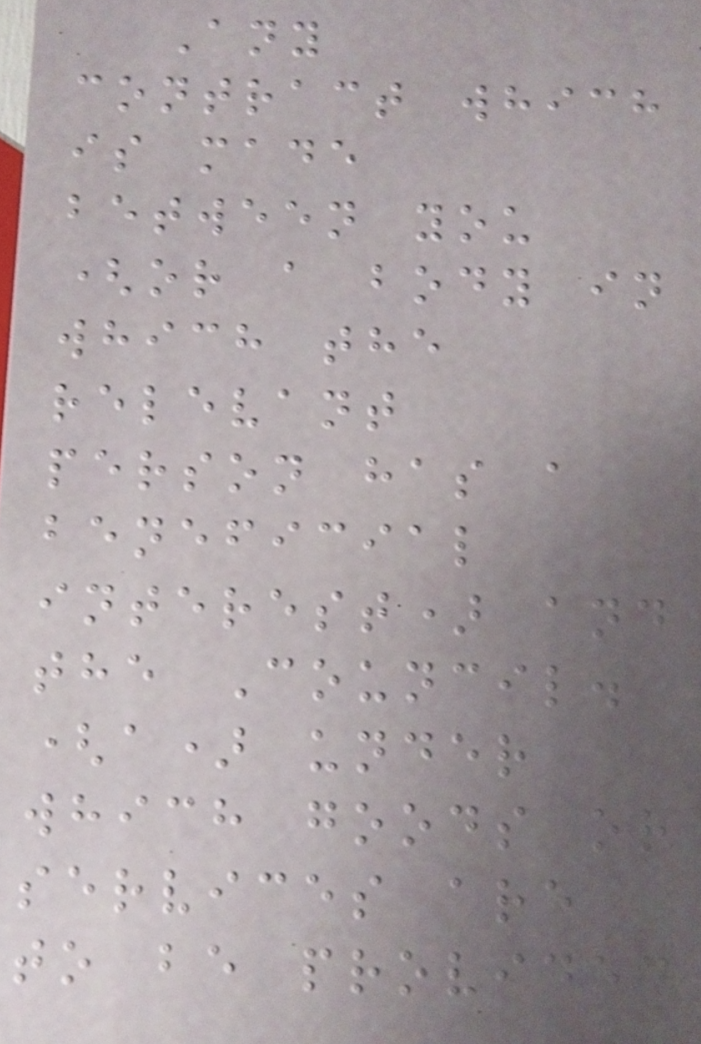Any
contract which
is made
between you
(or a body in
which the
relevant
person has a
beneficial
interest) and
the Council.
(a) under
which goods or
services are
to be provided
